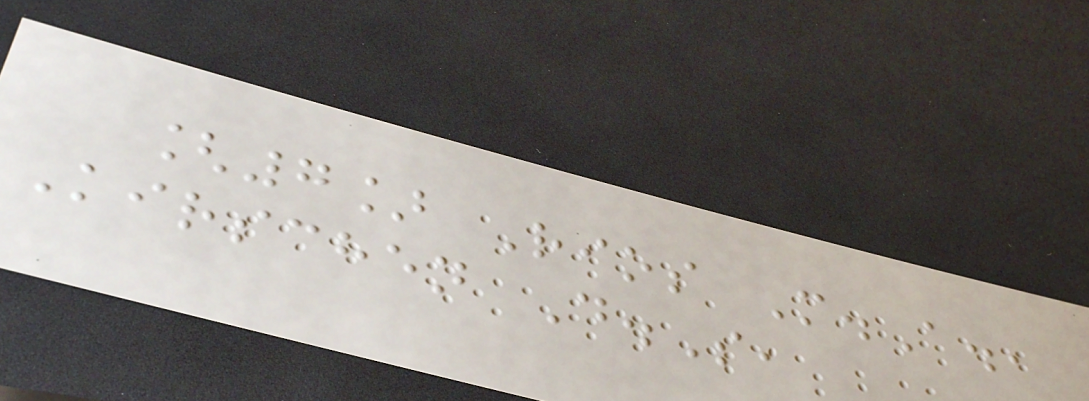[7] Rios M.A.,
Kirschen D.S,
